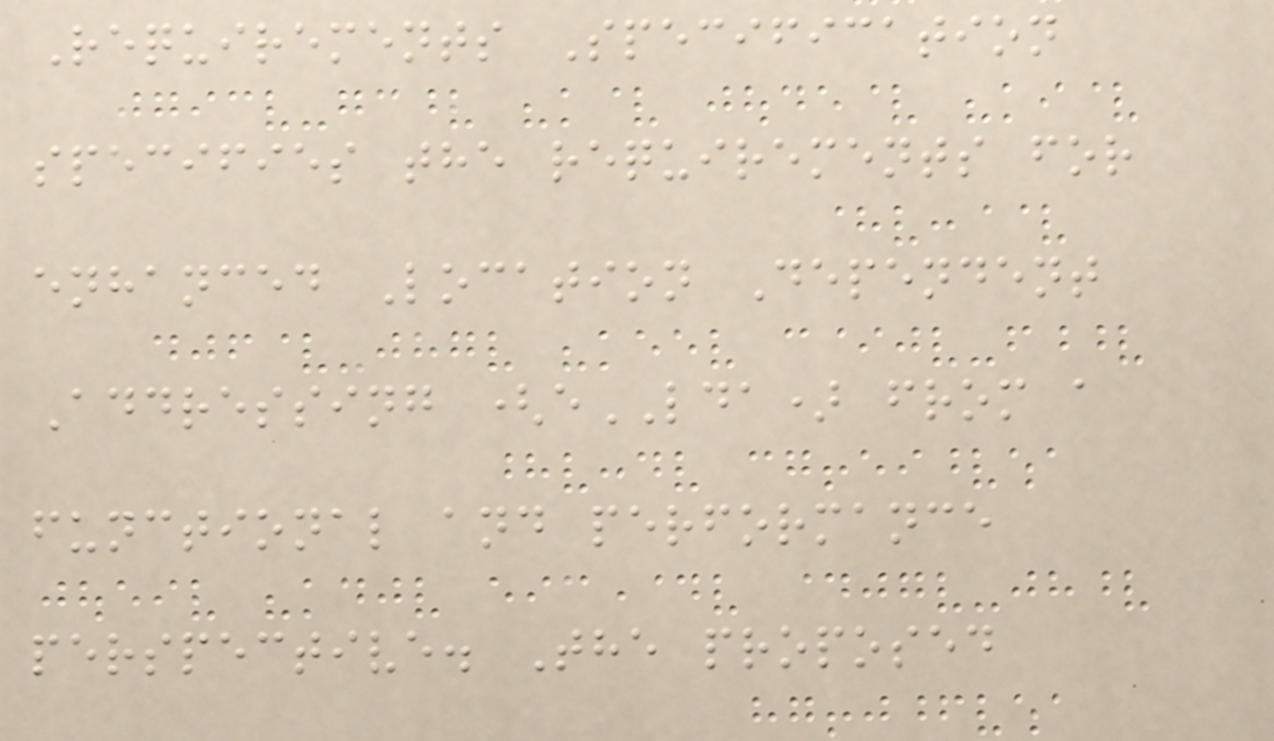Requirements Specification
specifies the requirements for
enhanced Location Dependent
Addressing (eLDA) from a
functional and performance
perspective. The proposed
